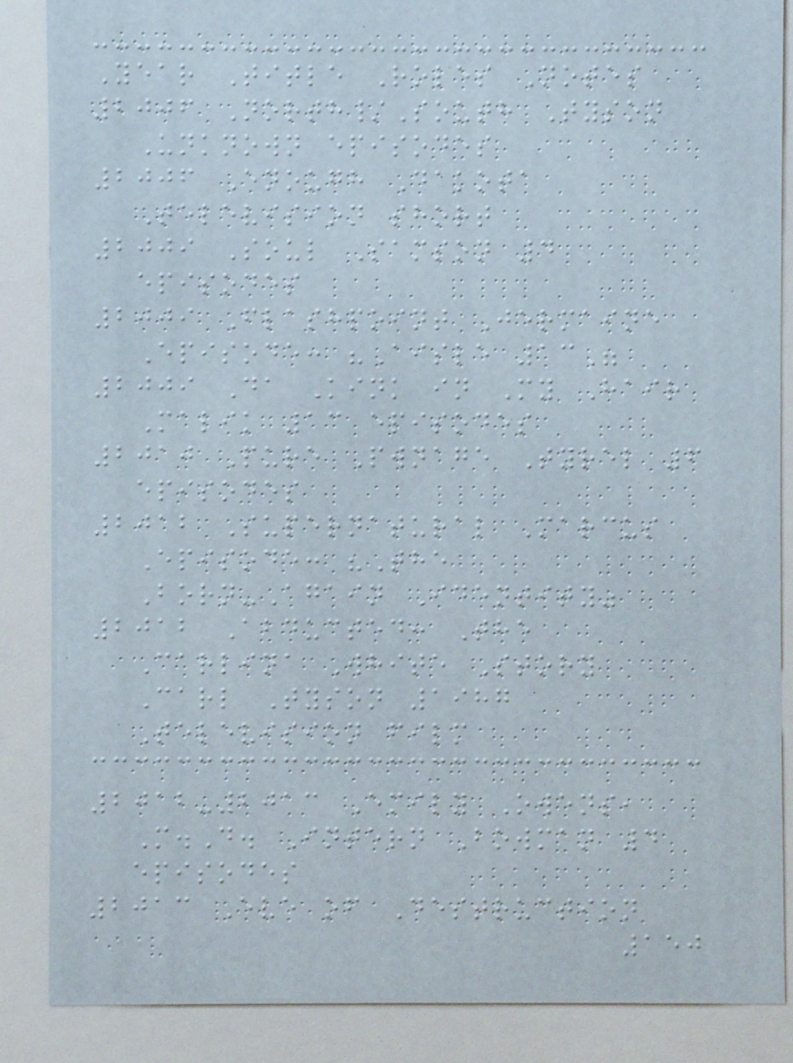Year Title Roles Notes
2006 North/South Tyson
Unknown episodes
2006 Enough Dakota
Television short
2009 Soul Samson 4
episodes
2009 Flashpoint Jermaine
Episode: "Aisle 13"
2009 Da Kink in My Hair
Malik 13 episodes
2010 Pure Pwnage Tyrel 6
episodes
2012 Supernatural Marcus
Episode: "The
Born-Again Identity"
2012 Abducted: The
Carlina White Story
Carl Tyson 1987
Television film
2012-2013 Emily Owens,
M.D. Intern Bowman 4
episodes
2013 Eve of Destruction
150
